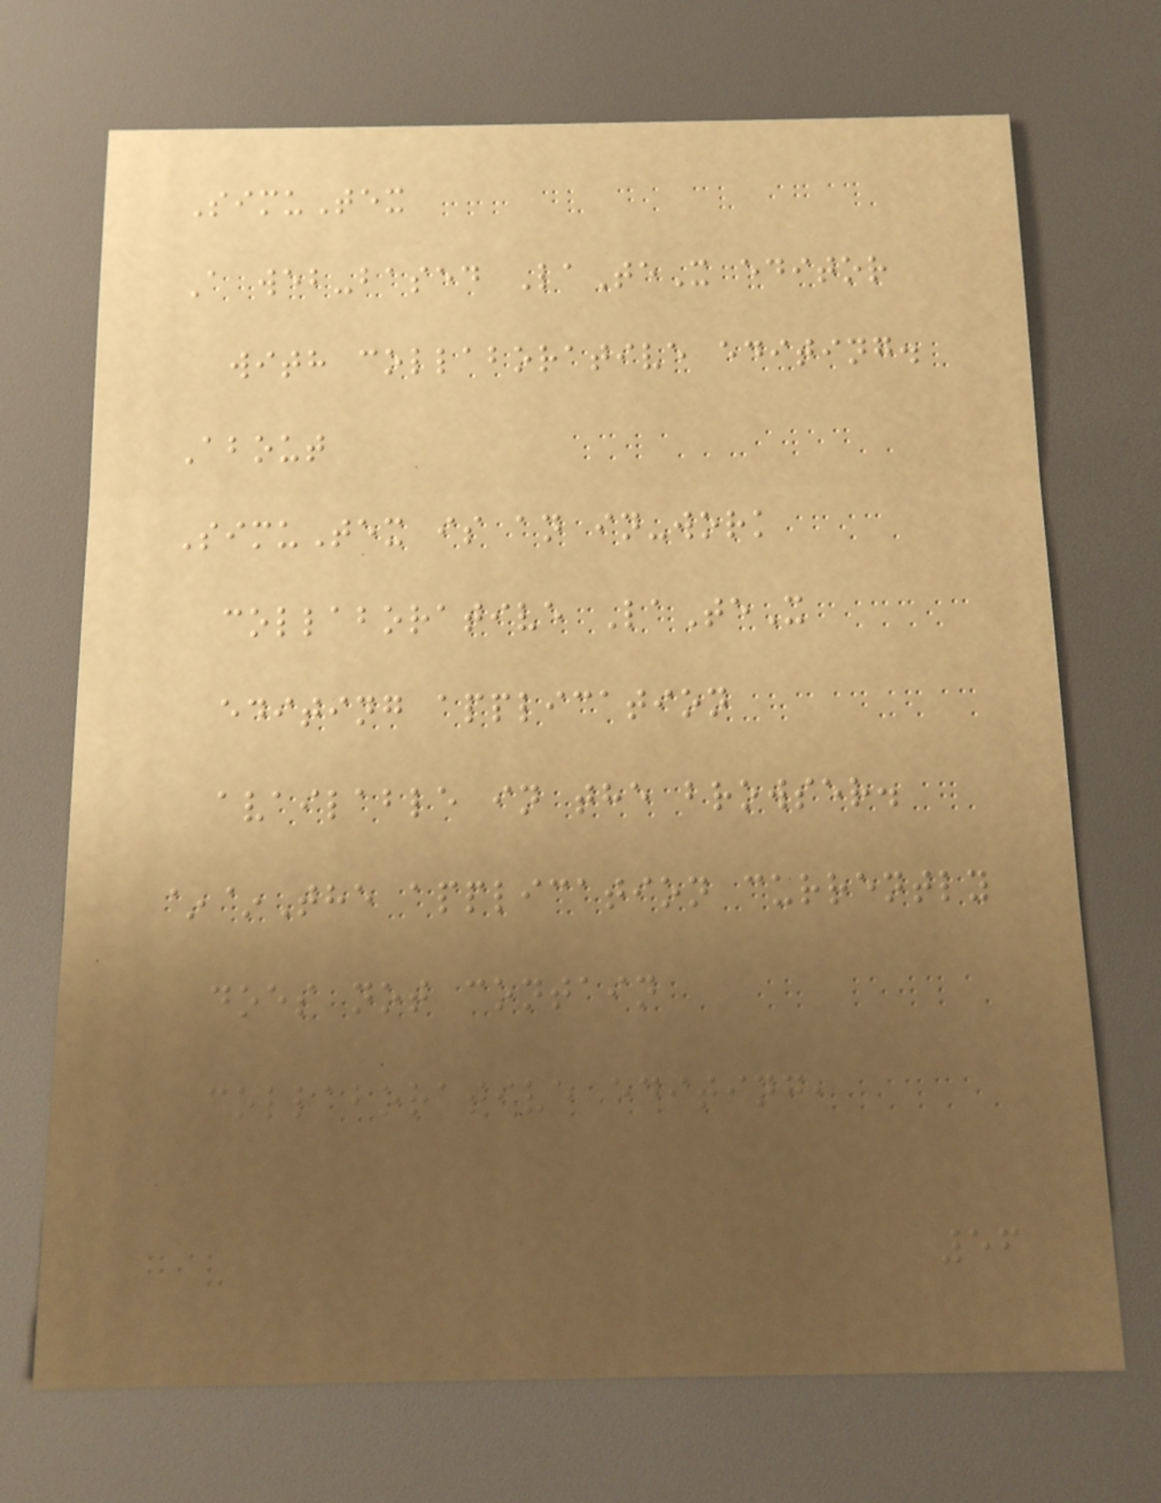SimuTex
A web-based LaTeX editor
with collaborative editing.
About
SimuTex is an in-work
collaborative LaTeX
editing application
available in the browser.
~~The application currently
does not contain
collaborative editing,
56
